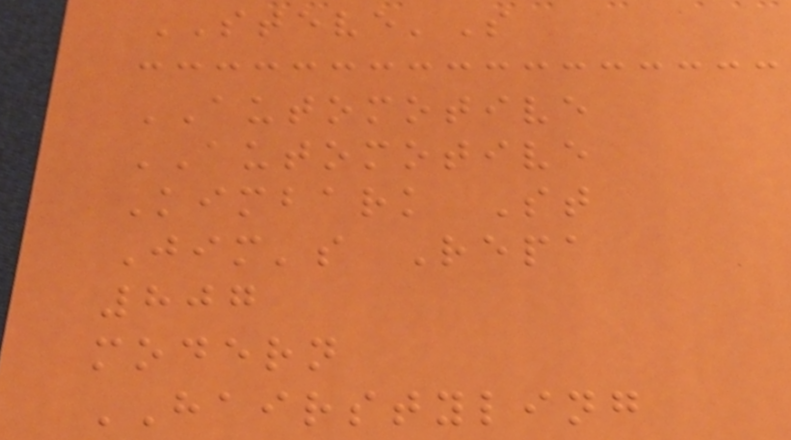STEVE'S
AUTOMOTIVE
AUTOMOTIVE
Kimbark St
Jim's Repa
807
modern
HAIRSTYLING
